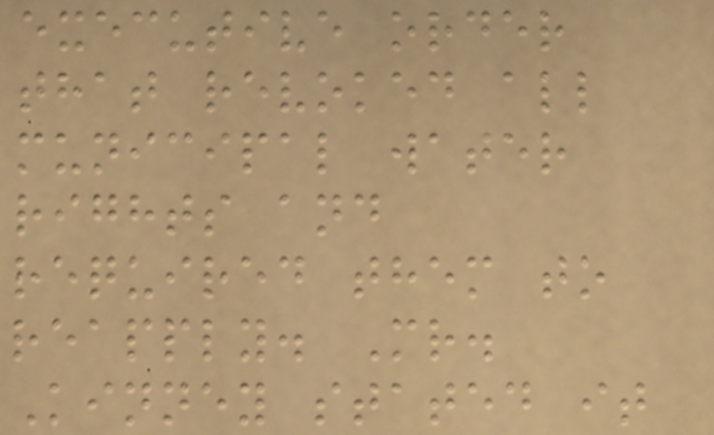executive order
that revoked all
municipal water
rights and
required them to
reapply. Mr.
Kinney stated it
